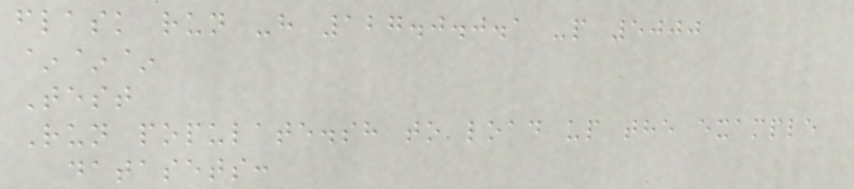flask run -h 127.0.0.1 -p 5000
~~~
Test
Run populate.sh to load up the example
datasets:
